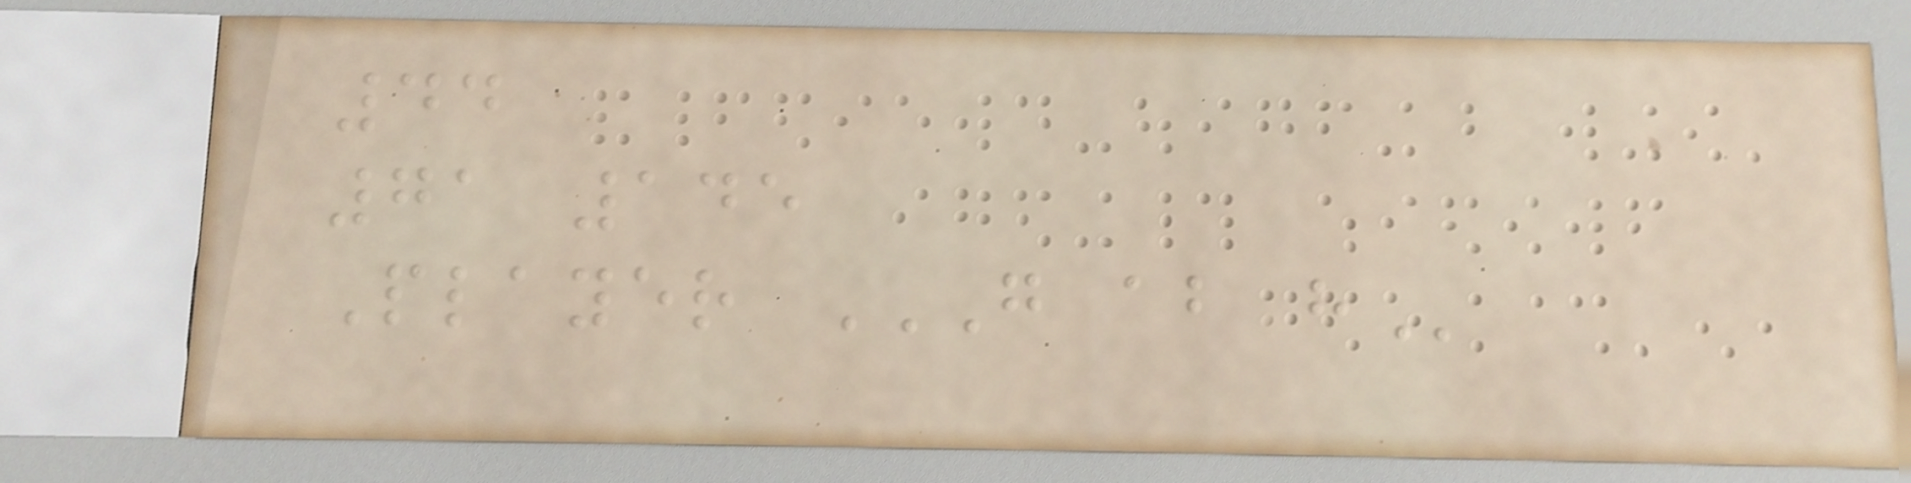44
71 145
Player G AB H
